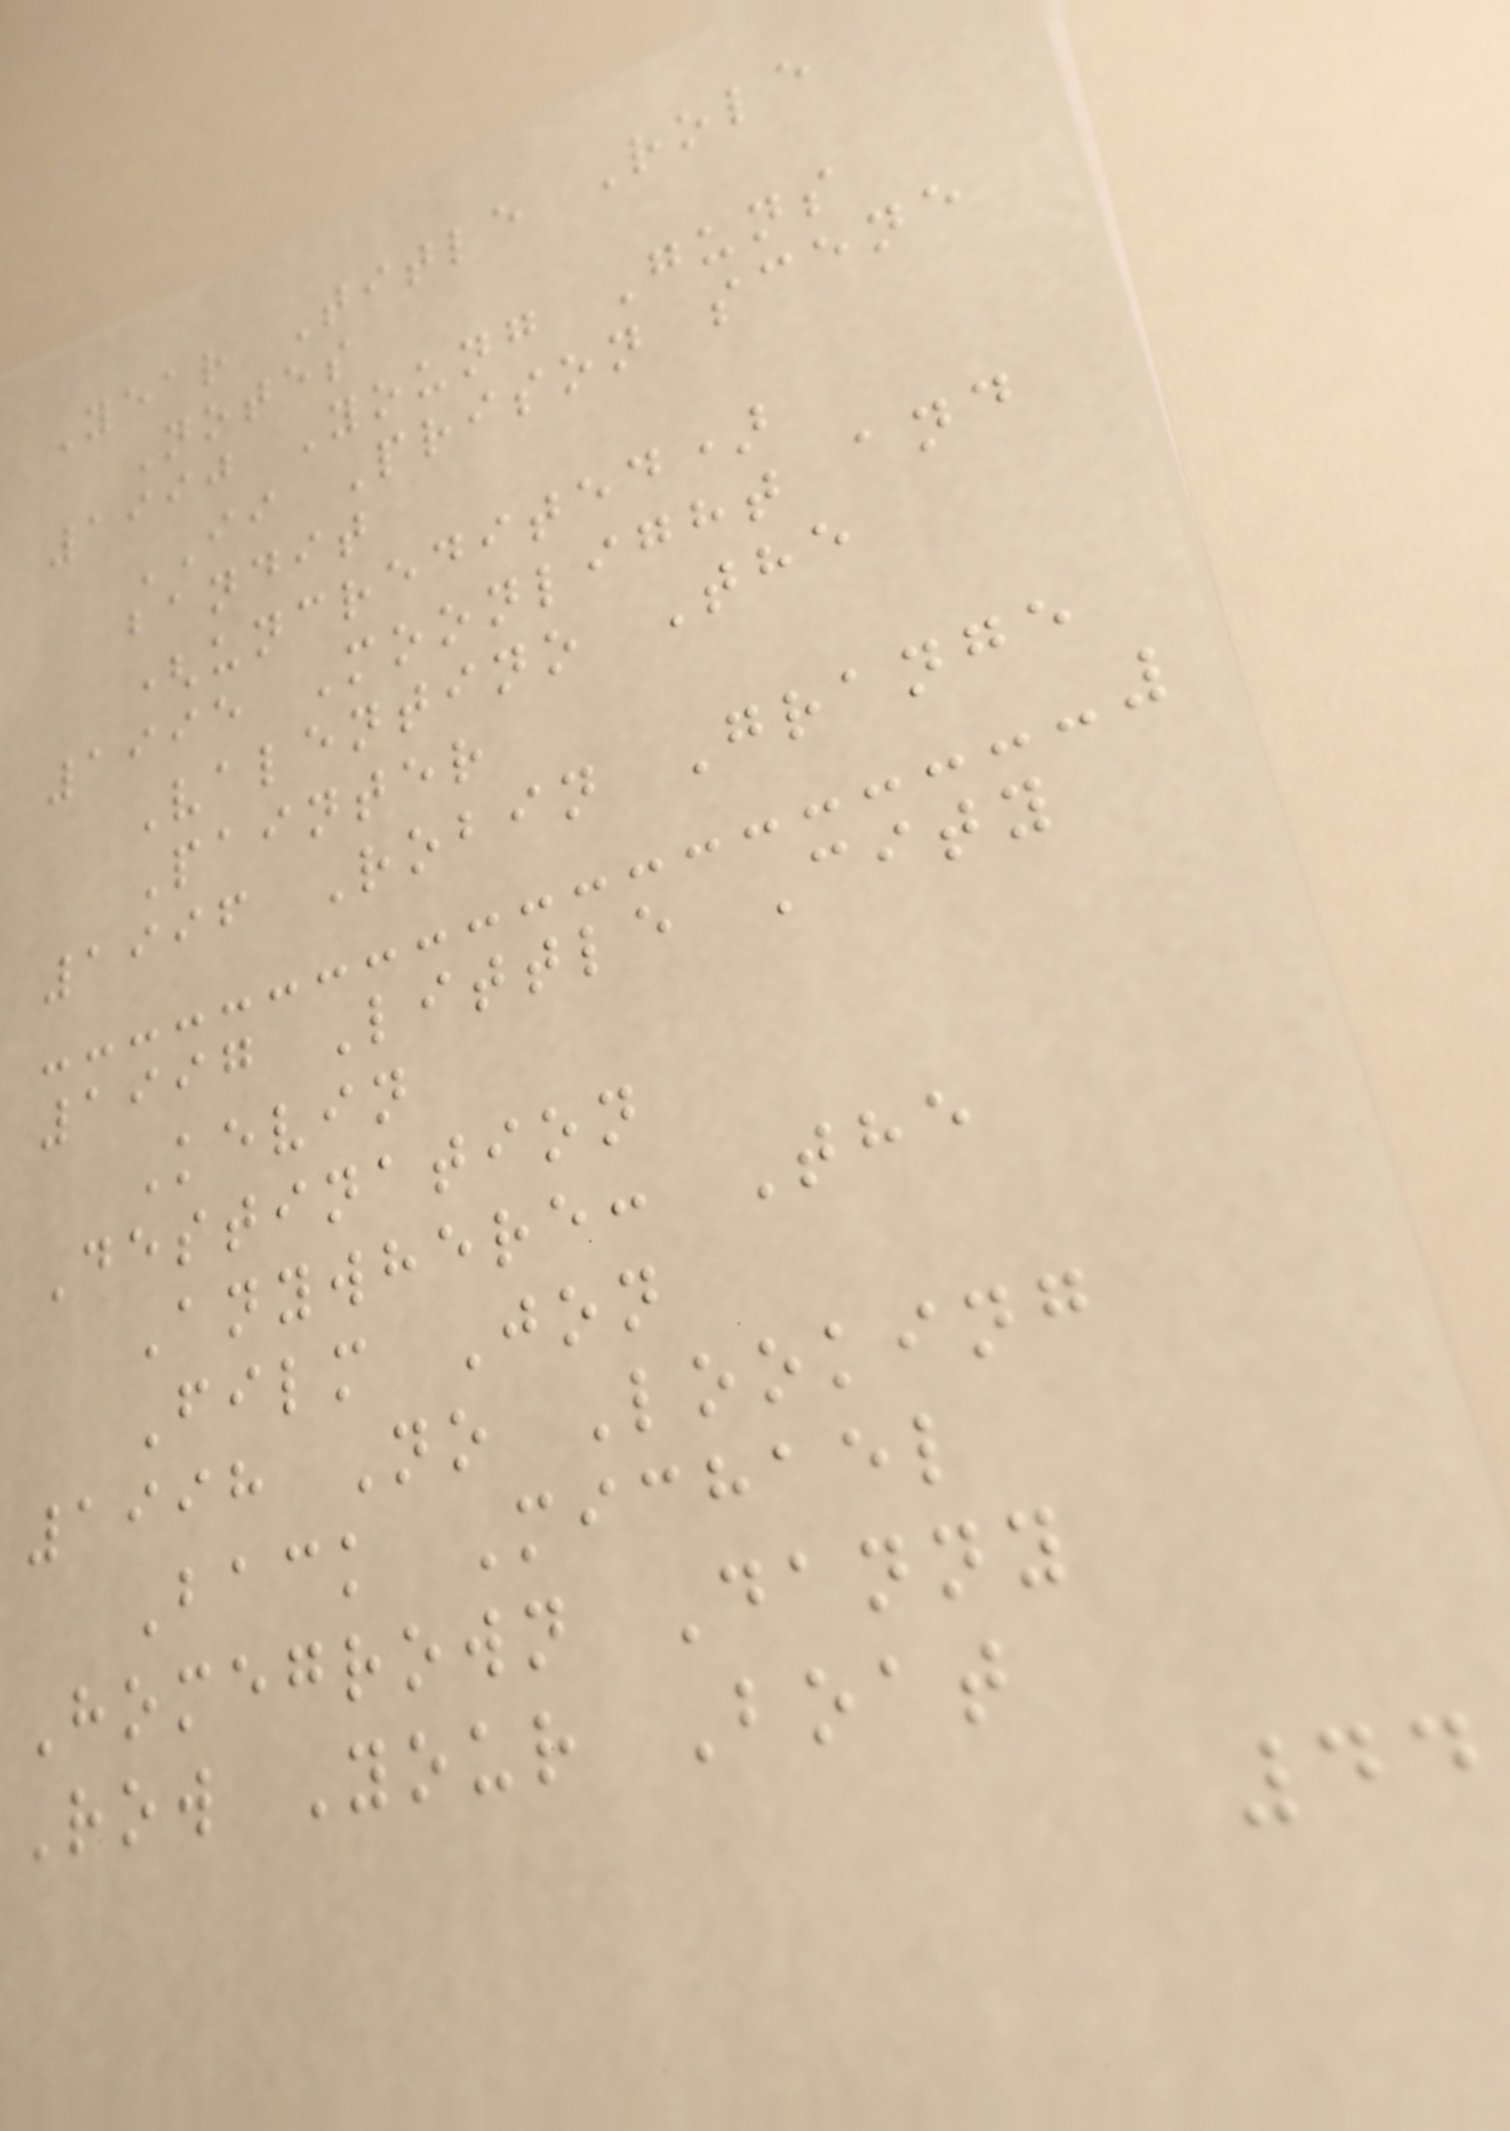Year Title Role
Notes
1990 Young Guns
II Prison scene
bandit
(uncredited)
1995 Moonlight and
Valentino The
Painter
1996 Robin Grange
1997 Little City
Kevin
Destination
Anywhere: The
Film Jon
1998 No Looking
Back Michael
Homegrown Danny
Row Your Boat
44
